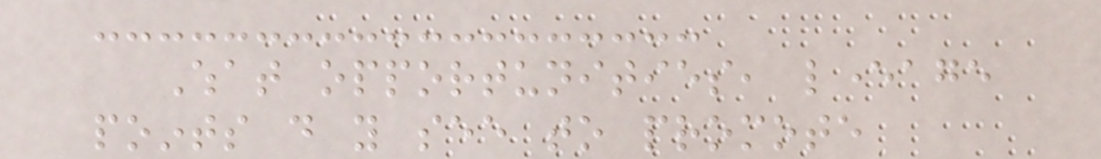What opportunities, leverage
points do you see to promote
